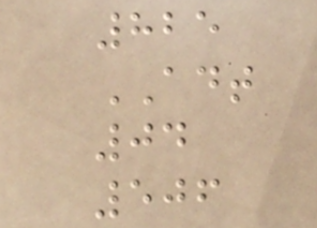825
ADT
04
506
